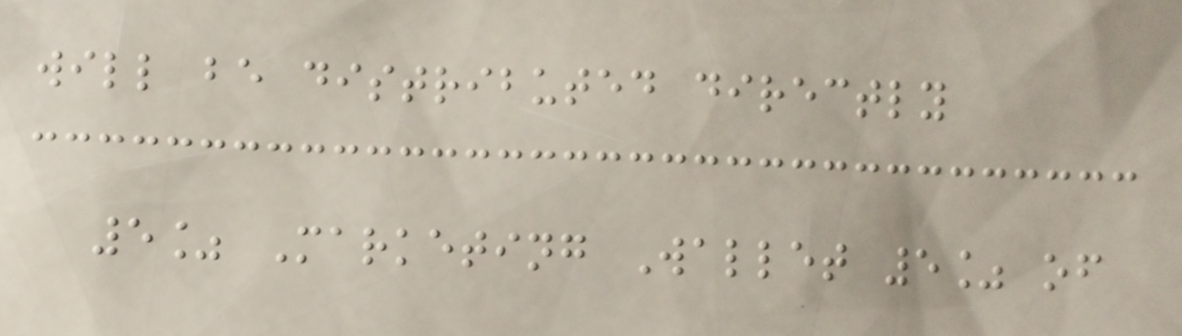will be distributed directly
5% Marketing Wallet 5% of
